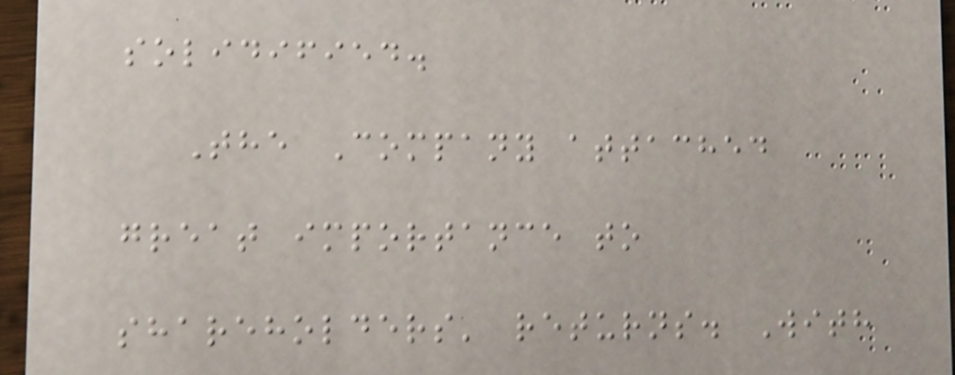solidified.
The Company attached
great importance to
shareholders' returns. With
